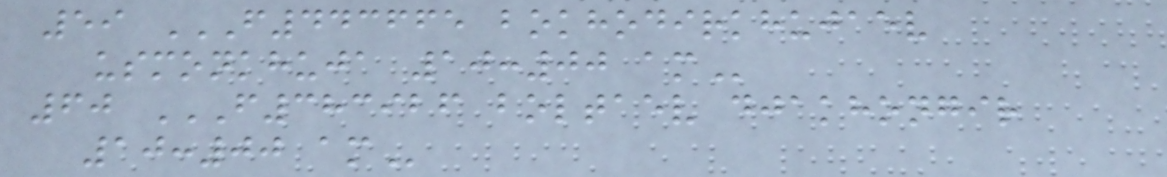59 F443665 BOKHODIRKHUJAEV
USMONKHUJA 10:00 AM
60 F383926 BOLTAEV DJAKHONGIR
10:00 AM
